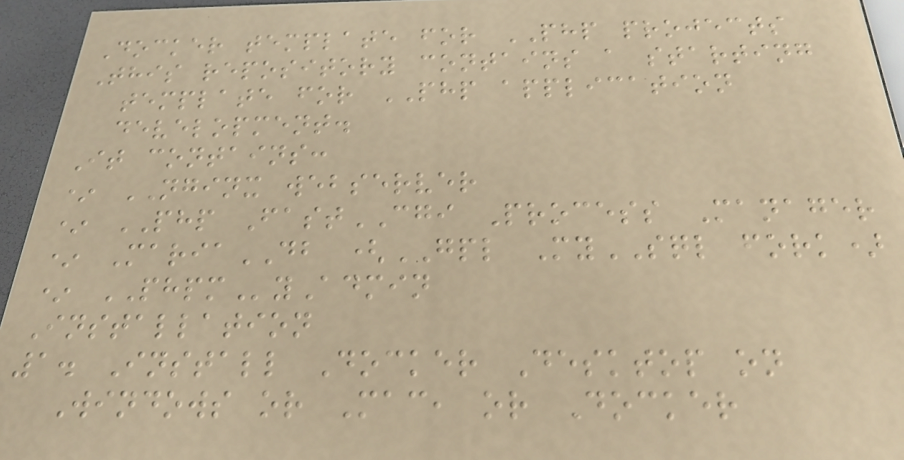Docker template for PHP projects
This repository contains a starting
template for PHP application
development.
It contains:
* NGINX webserver
* PHP FastCGI Process Manager
* MariaDB (GPL MySQL fork)
* PHPMyAdmin
Installation
1. Install Docker Desktop on
Windows or Mac, or Docker
